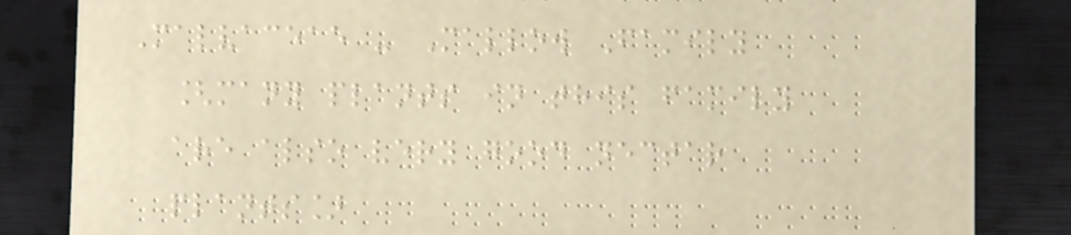Malvaceae - Mallow Family
[many plants in this family
are also very good nectar
plants]
